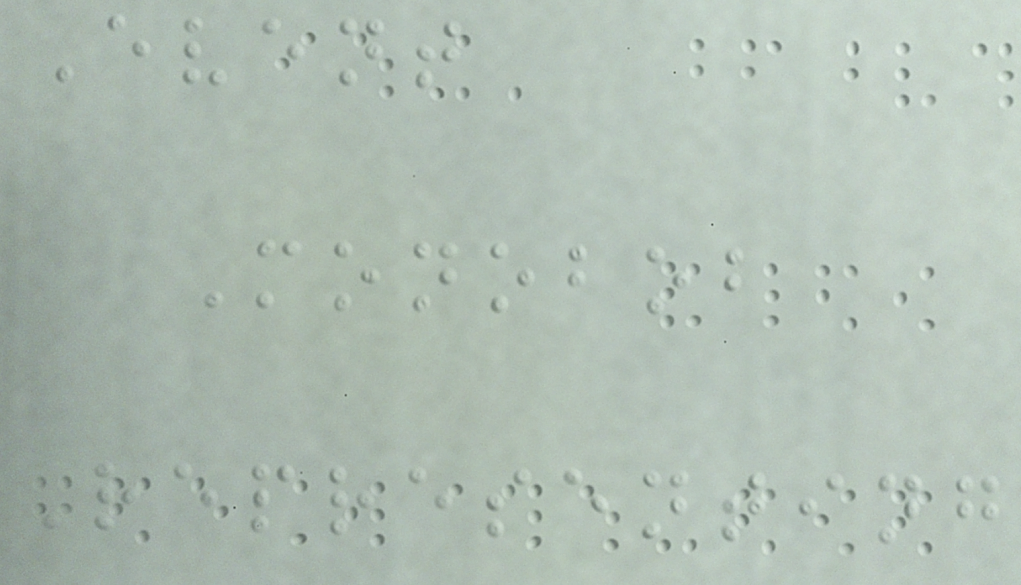Event
Monobob
Representing
